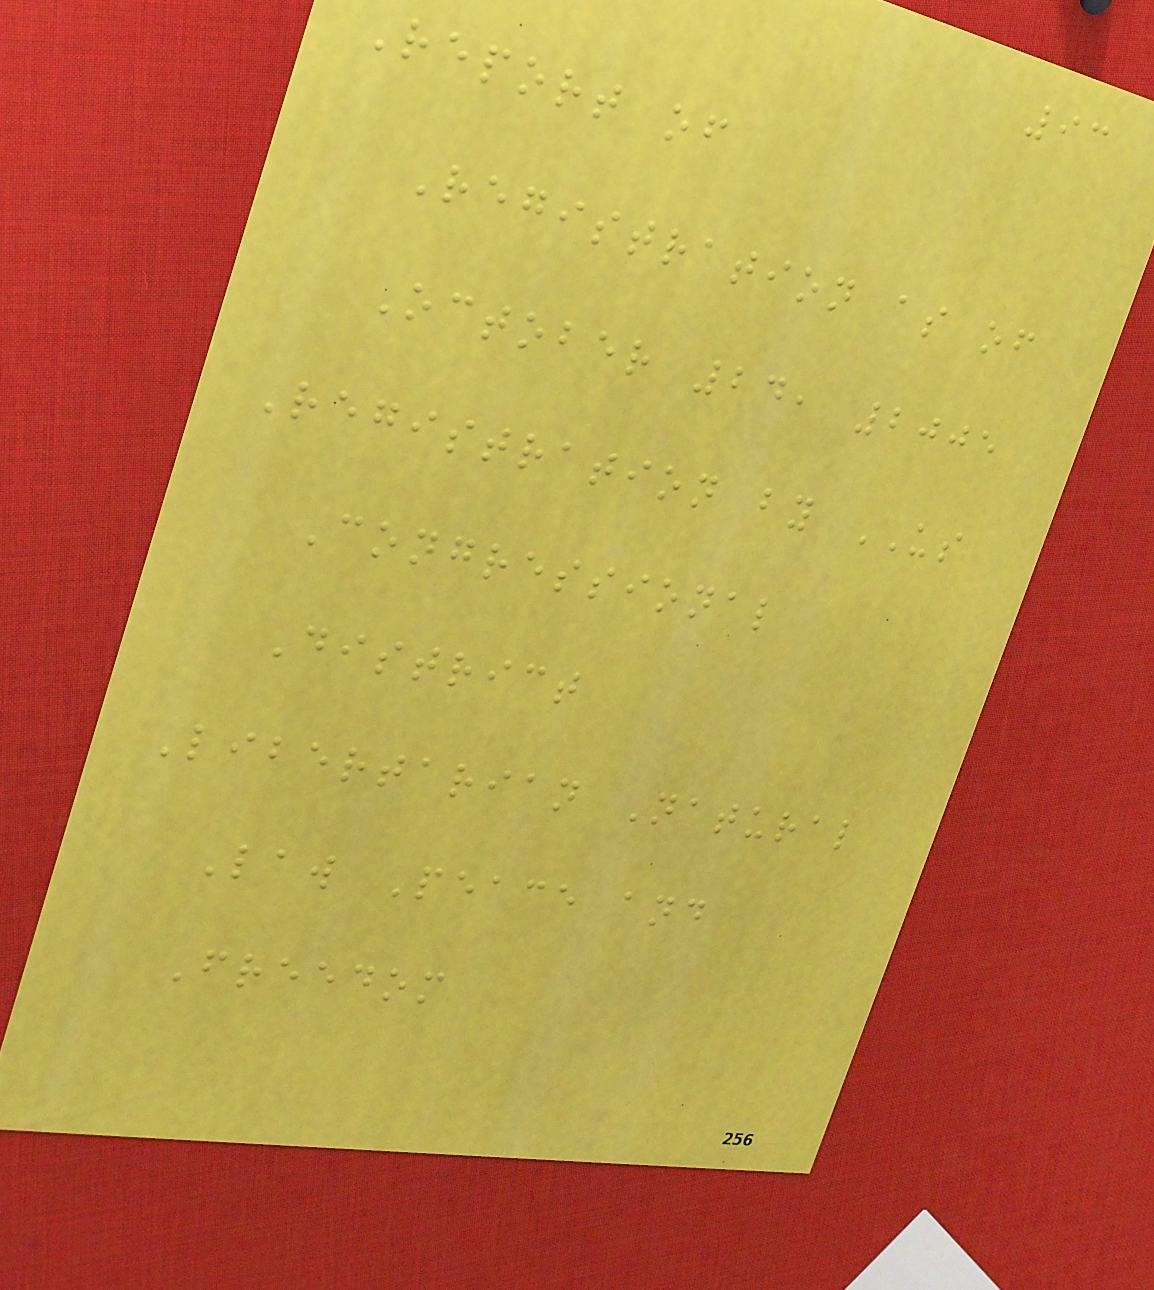93
Report of
Registration as of
October 24, 2005
Registration by US
Congressional
District
Libertarian Natural
Law Peace and
Freedom
